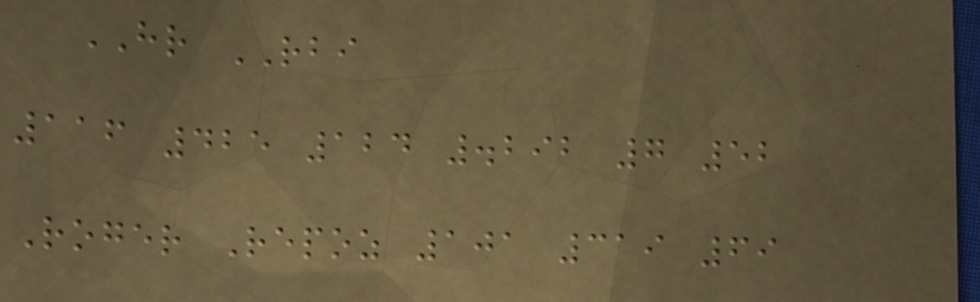HR RBI
116 425 124 .292 7 52
Roger Repoz 101 319 69
